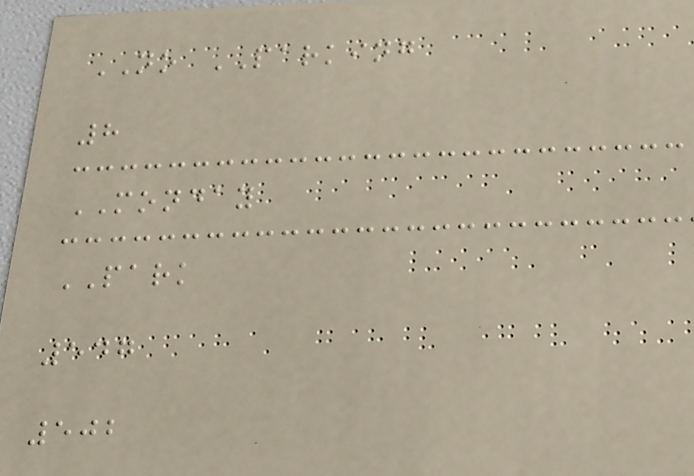NO PARKING
8
MONDAY
PARK
547
502
